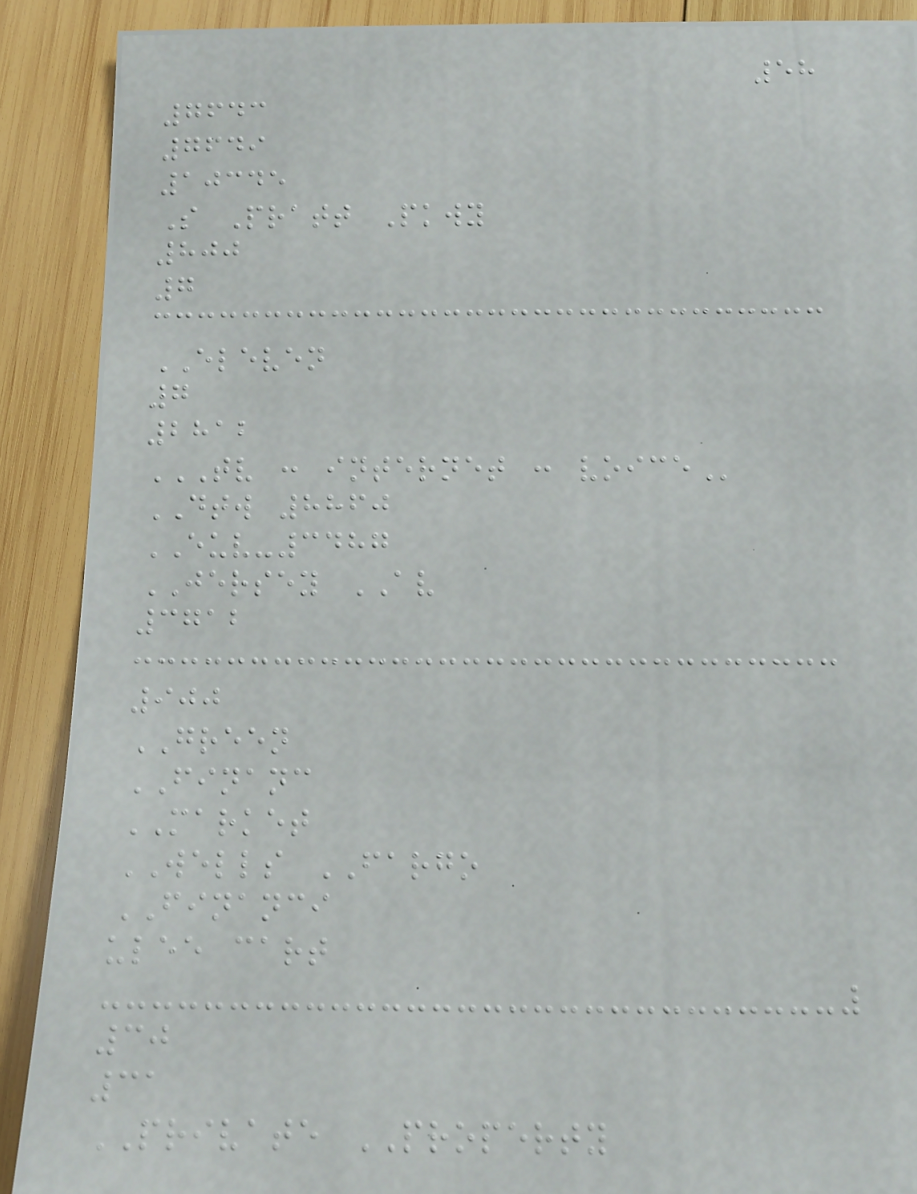58
7643
7649
10345
S Pratt Pkwy
800
7
ELEVEN
7
2812
TV : INTERNET : VOICE
DTW 8860
EUV-3487
JERSEY AV
3712
900
GREEN
FINANC
MARKET
WELLS FARGO
FINANCI
ulee cart
30
31
PRIVATE PROPERTY
